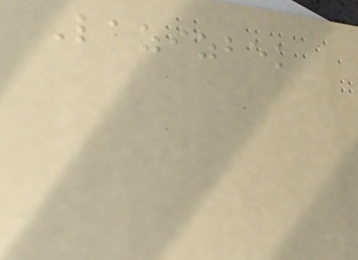Lazizbek
